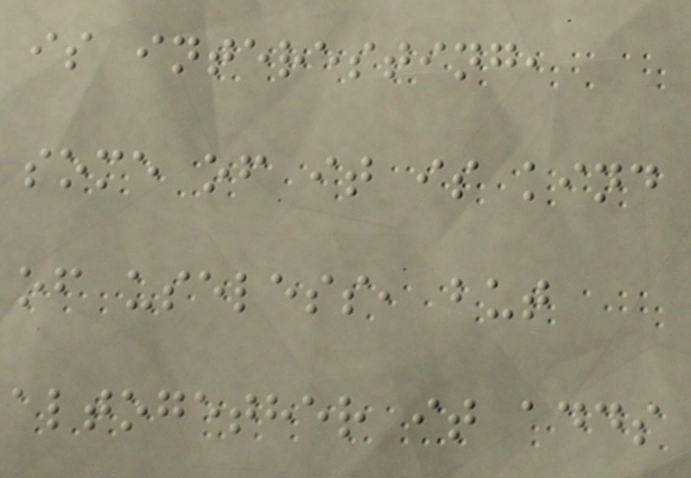is interesting,
some of it is kind
of useless, but
altogether it adds
